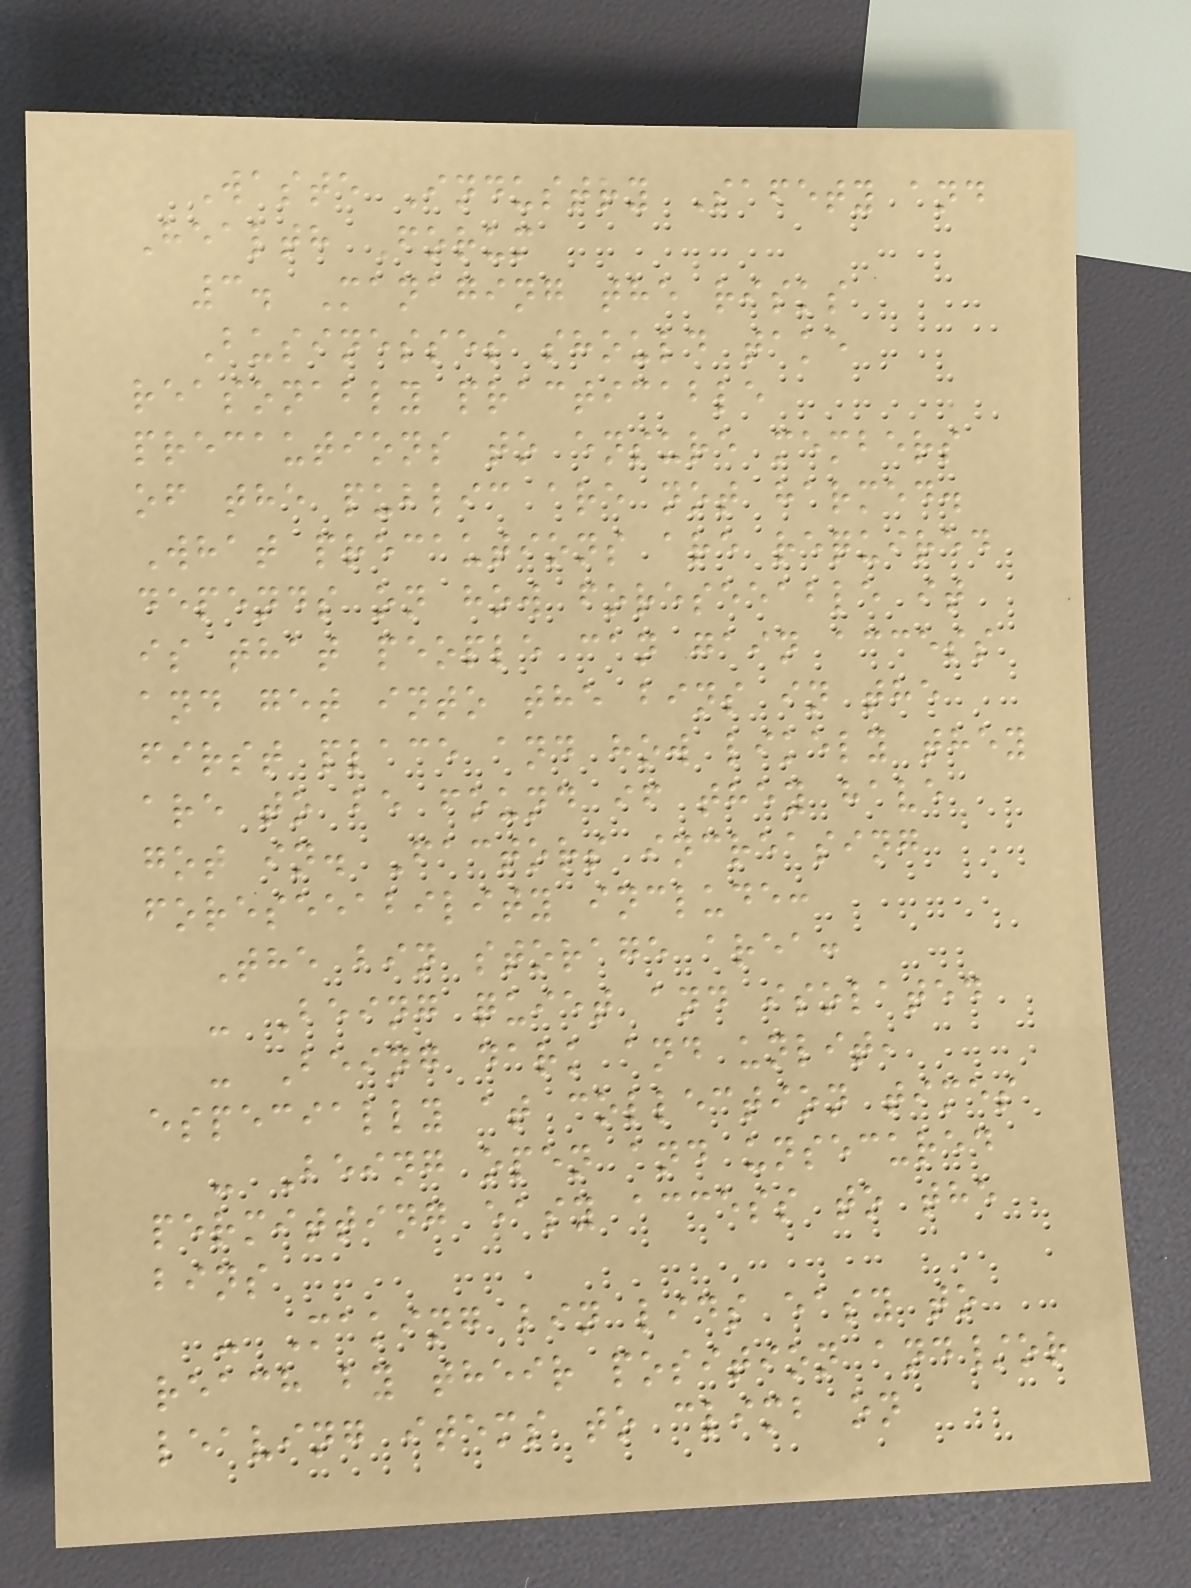Waste Industry Safety and
Health Forum
3. Managing the risks
Businesses should take
reasonably practicable
precautions to ensure members
of the public are not harmed.
What precautions are required
depends on how foreseeable it
is that people can gain access
and get into the bins in the
first place and how likely they
are to be found if they have
got in. Factors increasing
foreseeability include:
The bin storage area:
- Being quiet and isolated
- Being dark and unlit,
especially at collection times
- Being open and unsecured
permitting easy access to the
bins
- Making bin lids easy to
reach by their position and/or
leaving items to climb on
